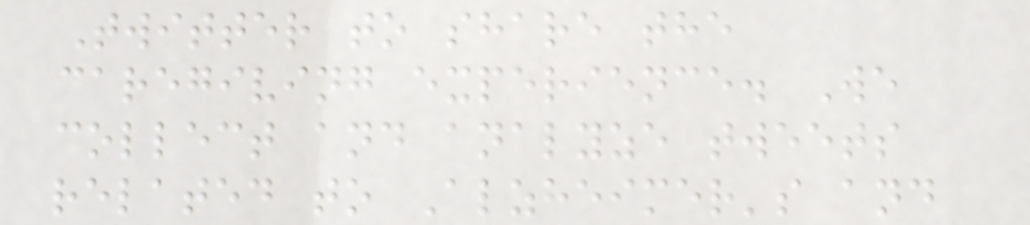Twitter to share the
caregiving experience. We
collect and analyze tweets
related to Alzheimer's and
